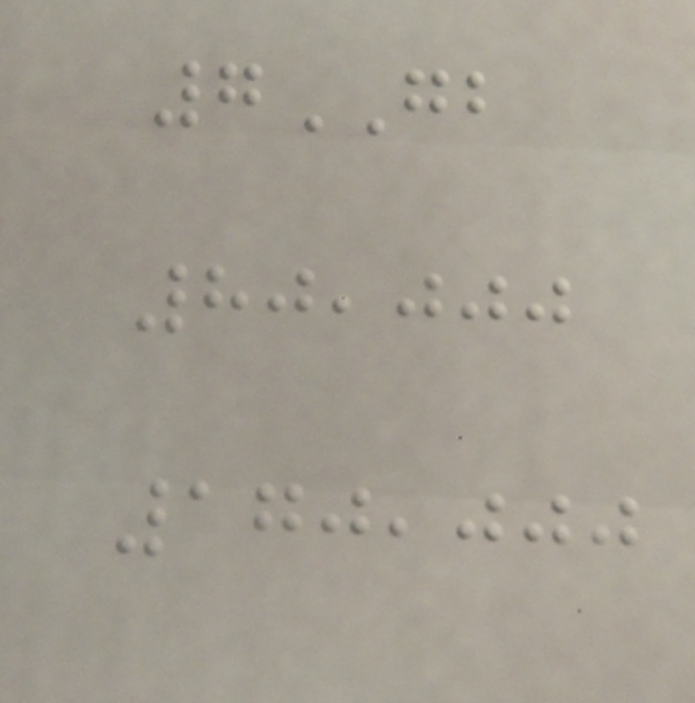7GB
80,000
170,000
